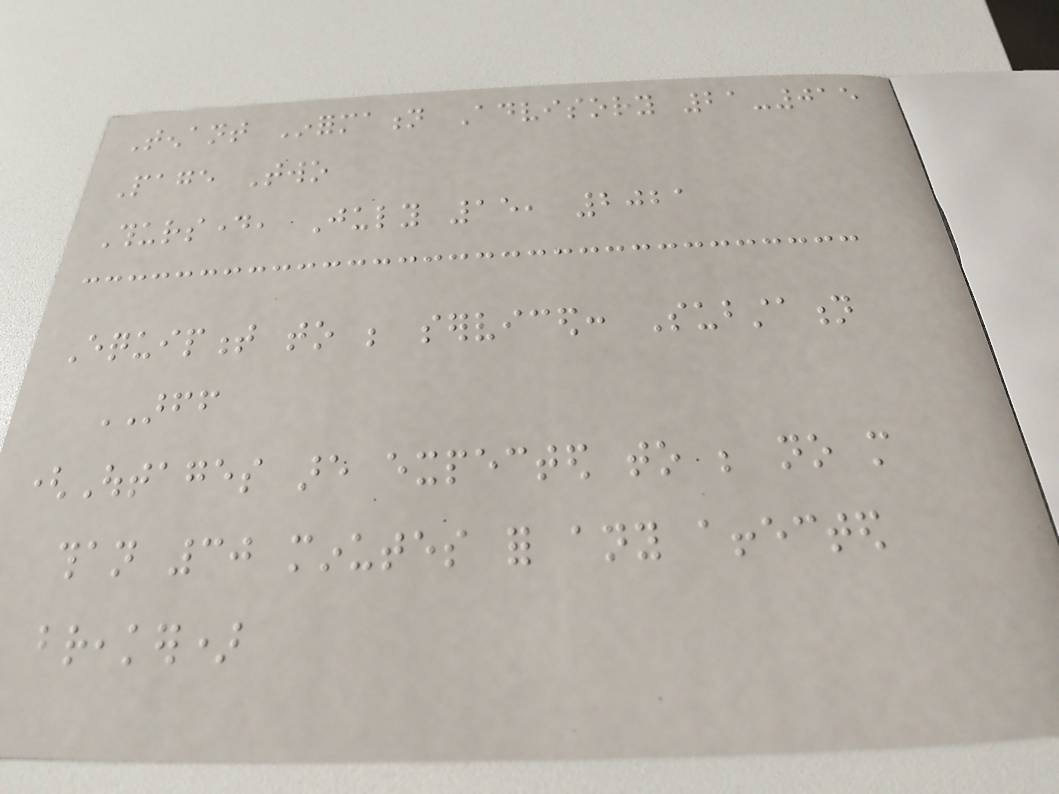Tenant Information Advisory 21-015
Page Two
Thursday, July 15, 2021
Equipment to be serviced: Substation
ARFF
(Outages are expected to be no more
than 30 minutes for any affected
breaker)
